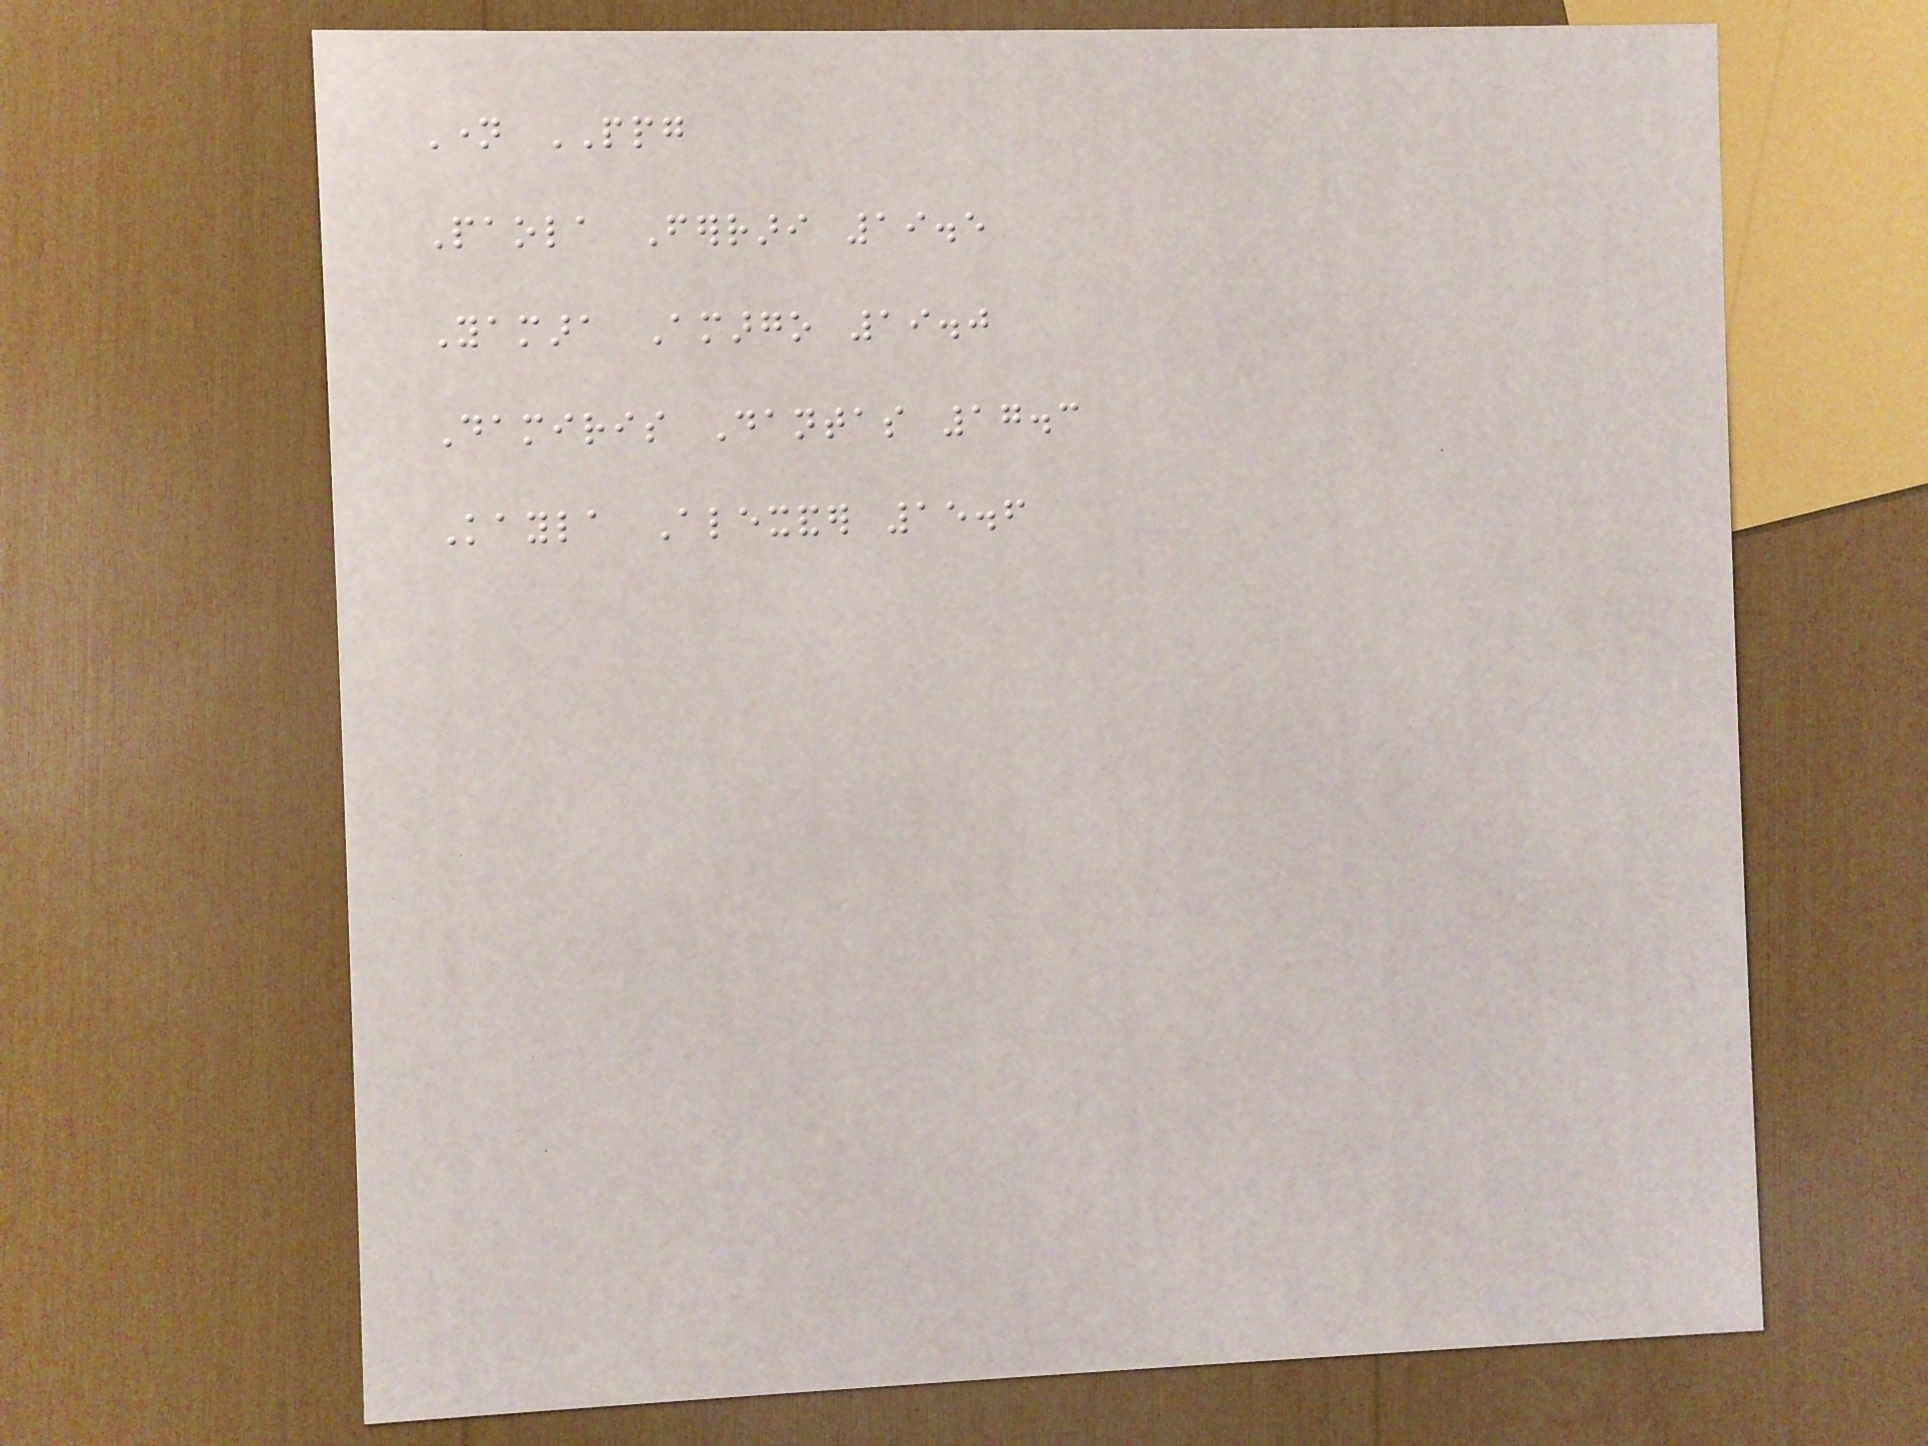Name PPG
Paola Ferrari 19.5
Yamara Amargo 19.0
Damiris Dantas 17.3
Kayla Alexander 15.6
